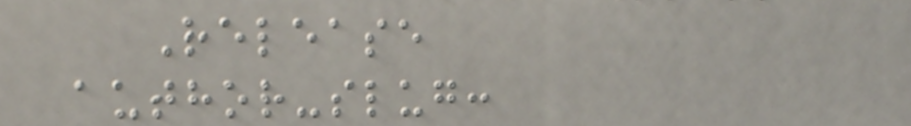Release
author-slug:
